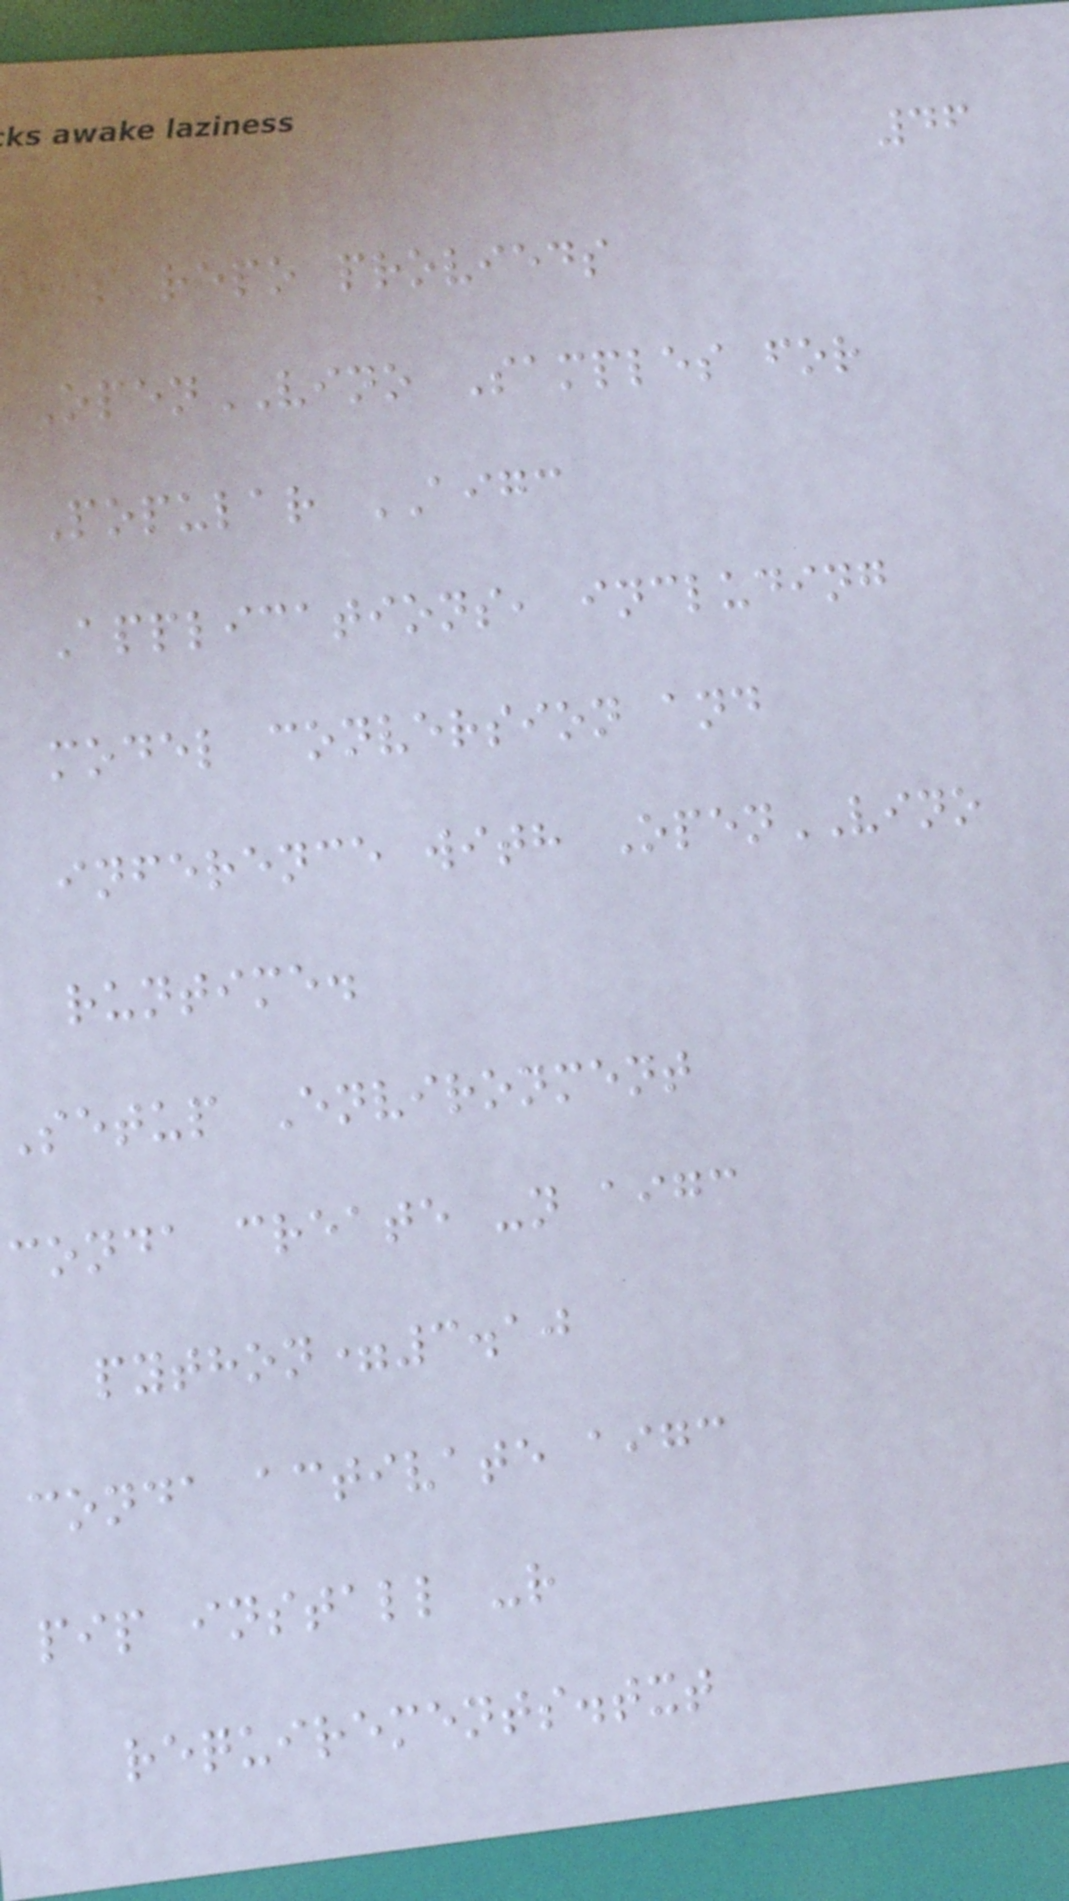46
his repo provieds
OpenVINO Samples for
Popular AIGC
Applications, including
model conversion and
inference with OpenVINO
runtime.
setup Environment
conda create -n aigc
python=3.10
conda activate aigc
pip install -r
requirements.txt
